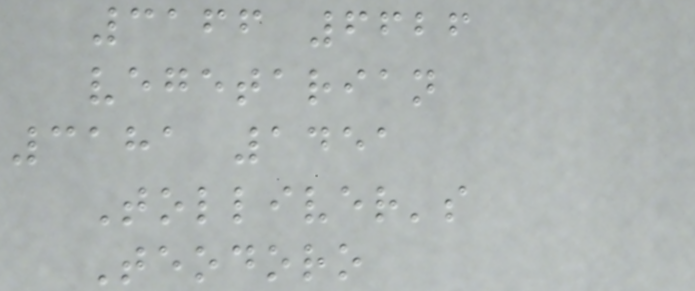3166 6626
vegetarian
3181 1451
Tolliver's
Teodoro
